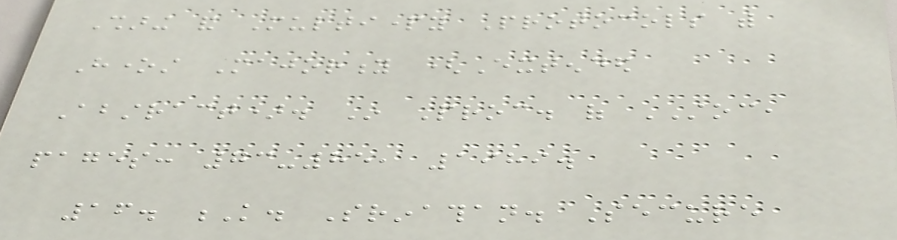Sharing and Multiparty Protocols with
Honest Majority (Extended
Abstract). In Proc. of STOC,
pages: 73-85, 1989.
16. K. Srinathan. Secure
